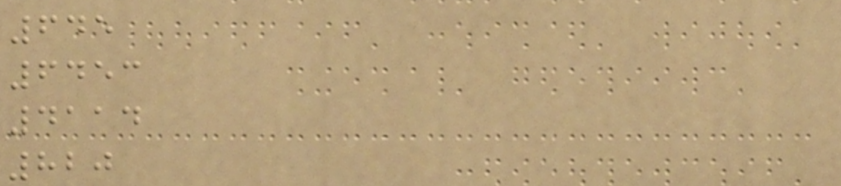645
6453
4114
820
